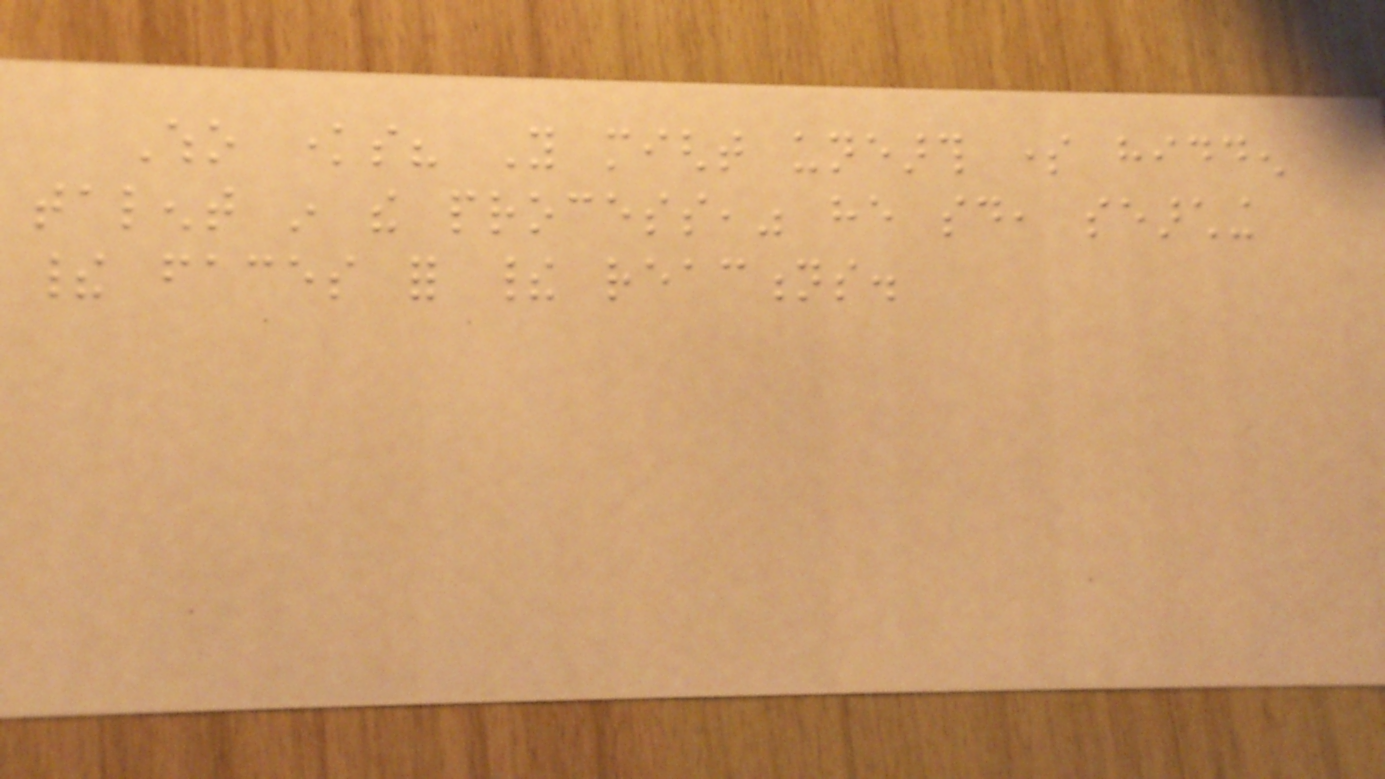Who knows? You might unearth some hidden
talent in the process," he said, searching
their faces for their reactions.
